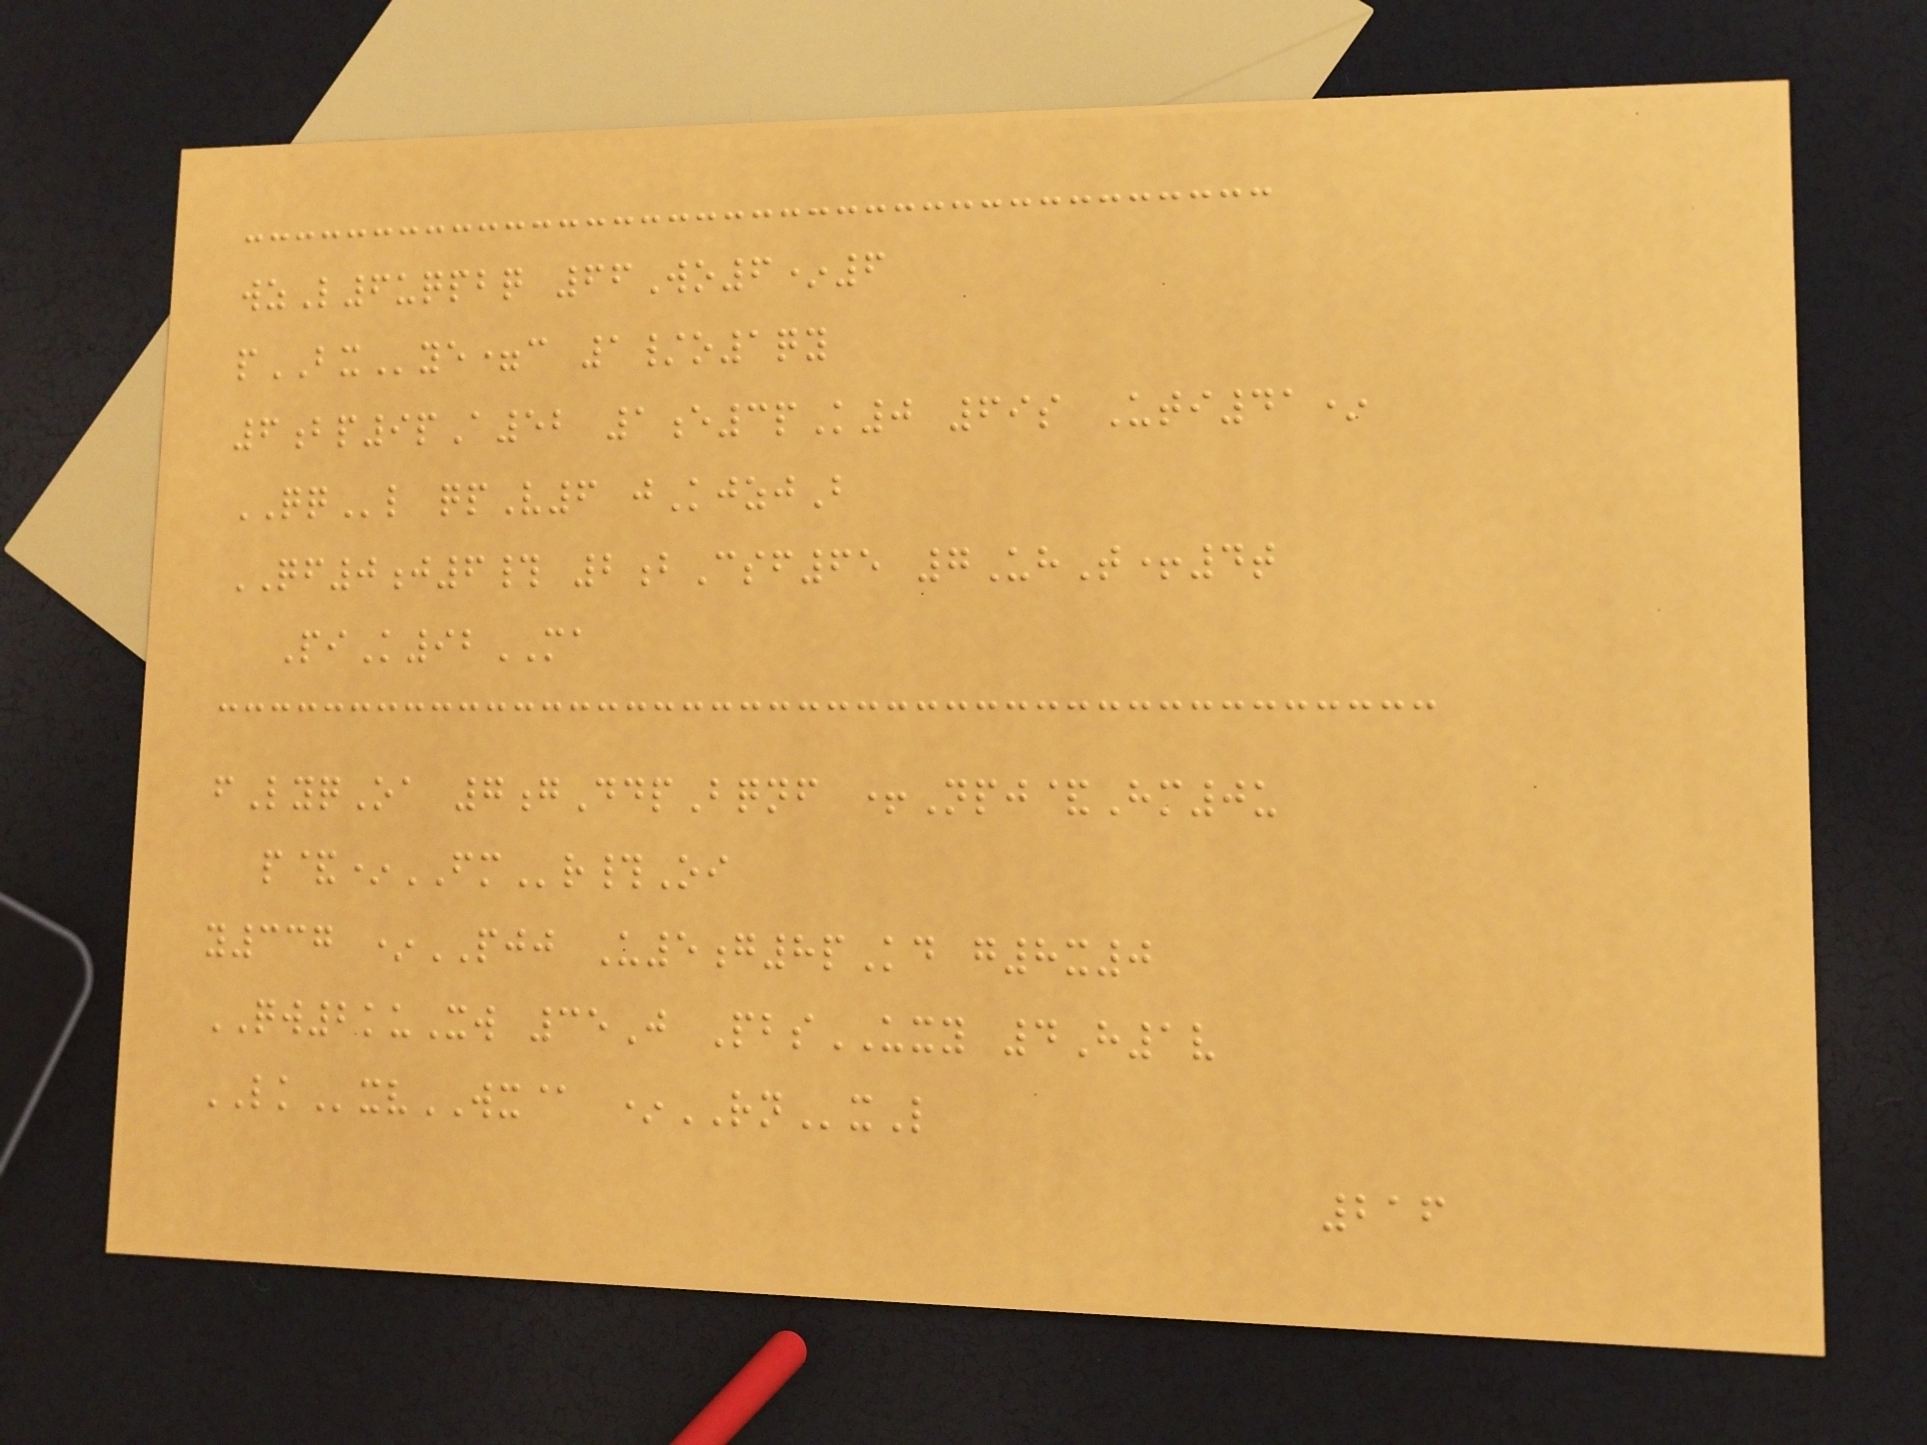wzL6uqpbq 66Wo6*6
pBXye=c 1/o1qy
6bp9pA52 1e3pK0 69s Uti41*
QQl qpV6 jKjzjB
QF0j6# 2bCsf65 7UhT+4t
PiK92MA
fLyqOa 7gDdpBqnf +Npj&Hm0u
p&*FMr#Oi
y337 *PJJ U5g8pKd g8x0
QW2kuXw 35J PbsUXY 4H1v
LKxvWX@ *RNxL
216
